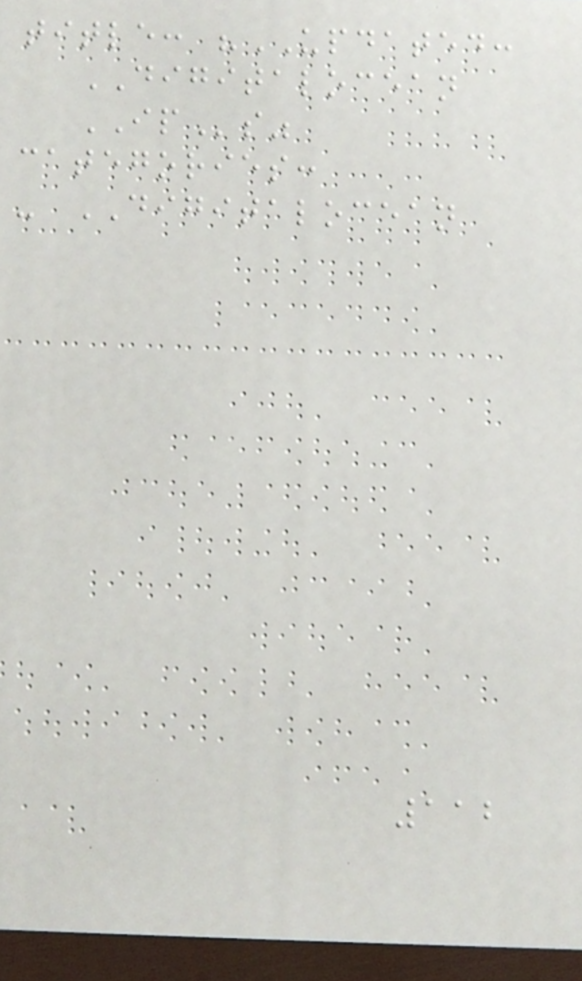title: "UPDATED:
DIGITALOCEAN
IPs"
categories:
- DIGITALOCEAN
112
